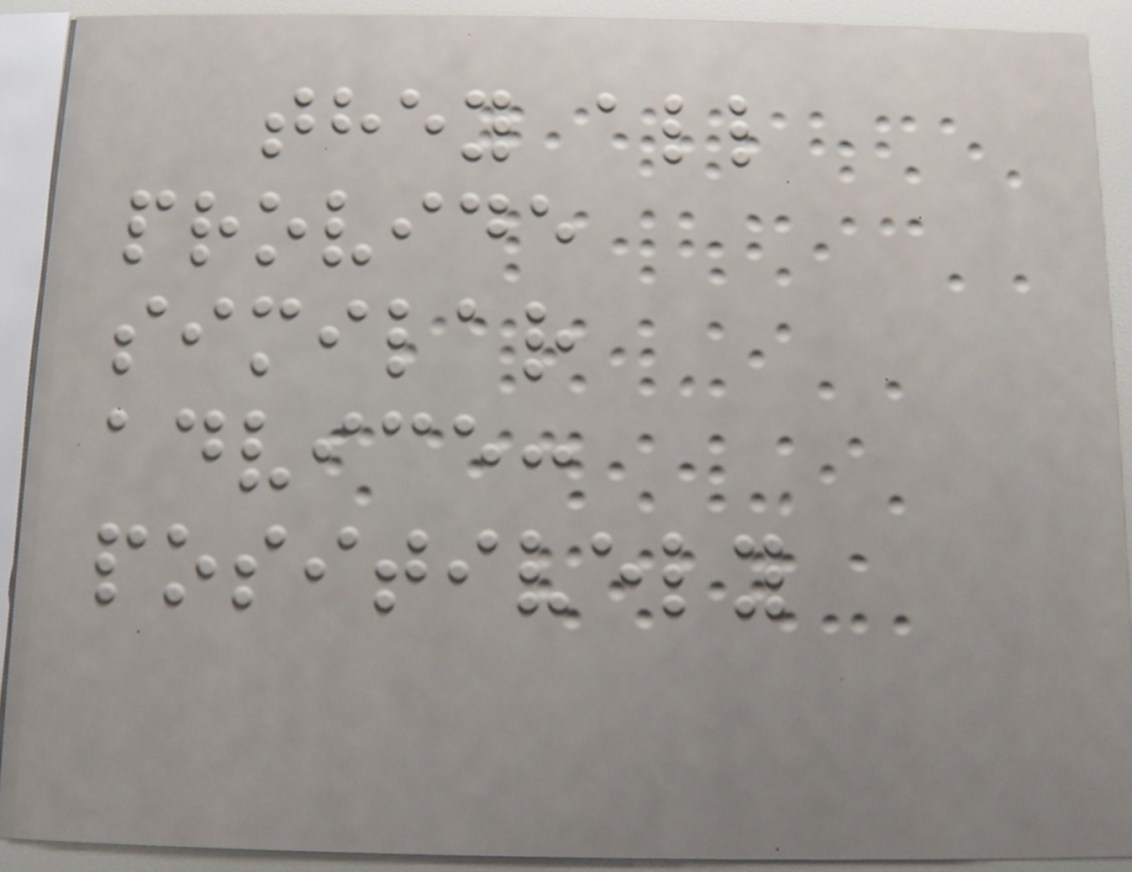they all
provide
similar
advice:
positively
